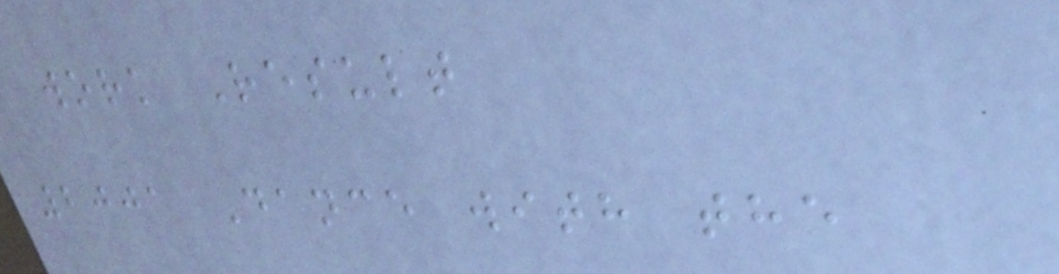work Result
2001 Dance with the
